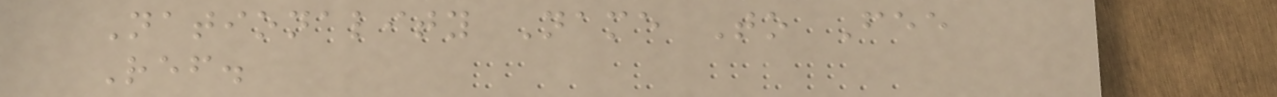Nationality Name To Fee
Ref.
